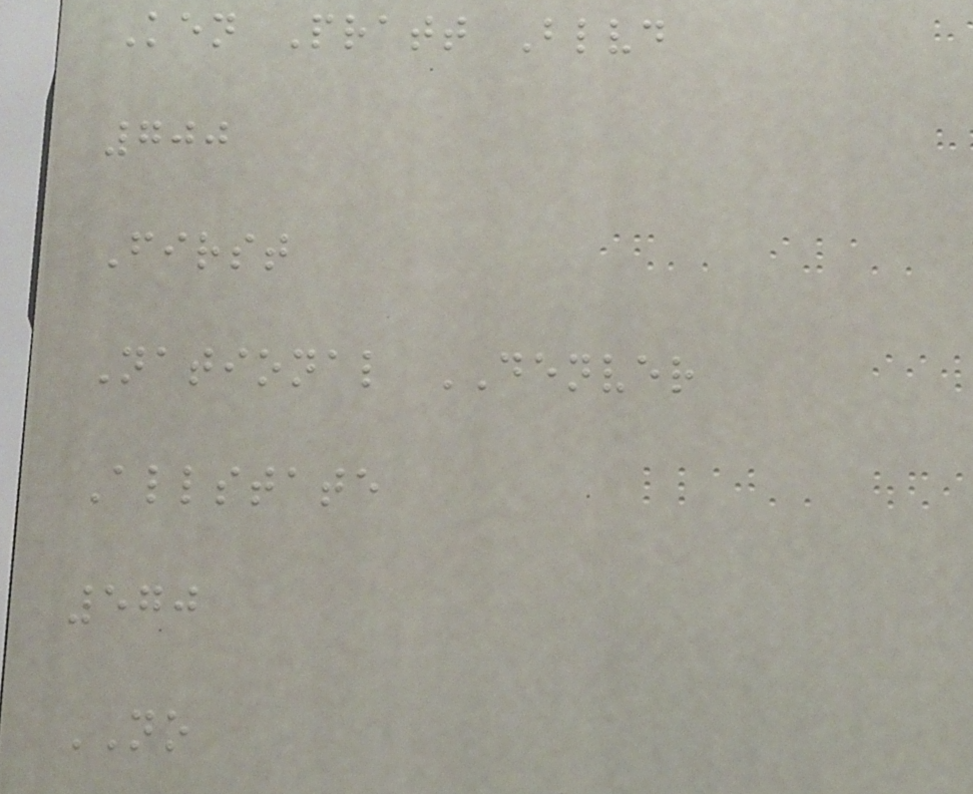Ken Pratt Blvd
700
First
National DENVER
Allstate
570
NO
